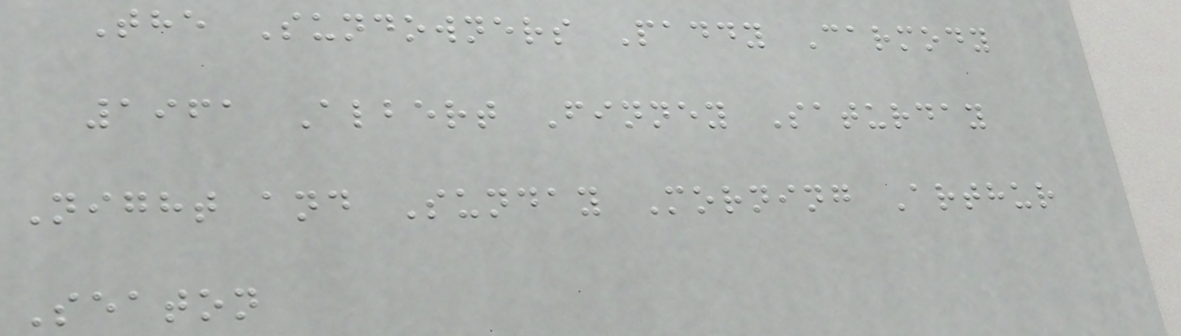The Sundowners Paddy Carmody
1961 Albert Finney Saturday
Night and Sunday Morning Arthur
Seaton
